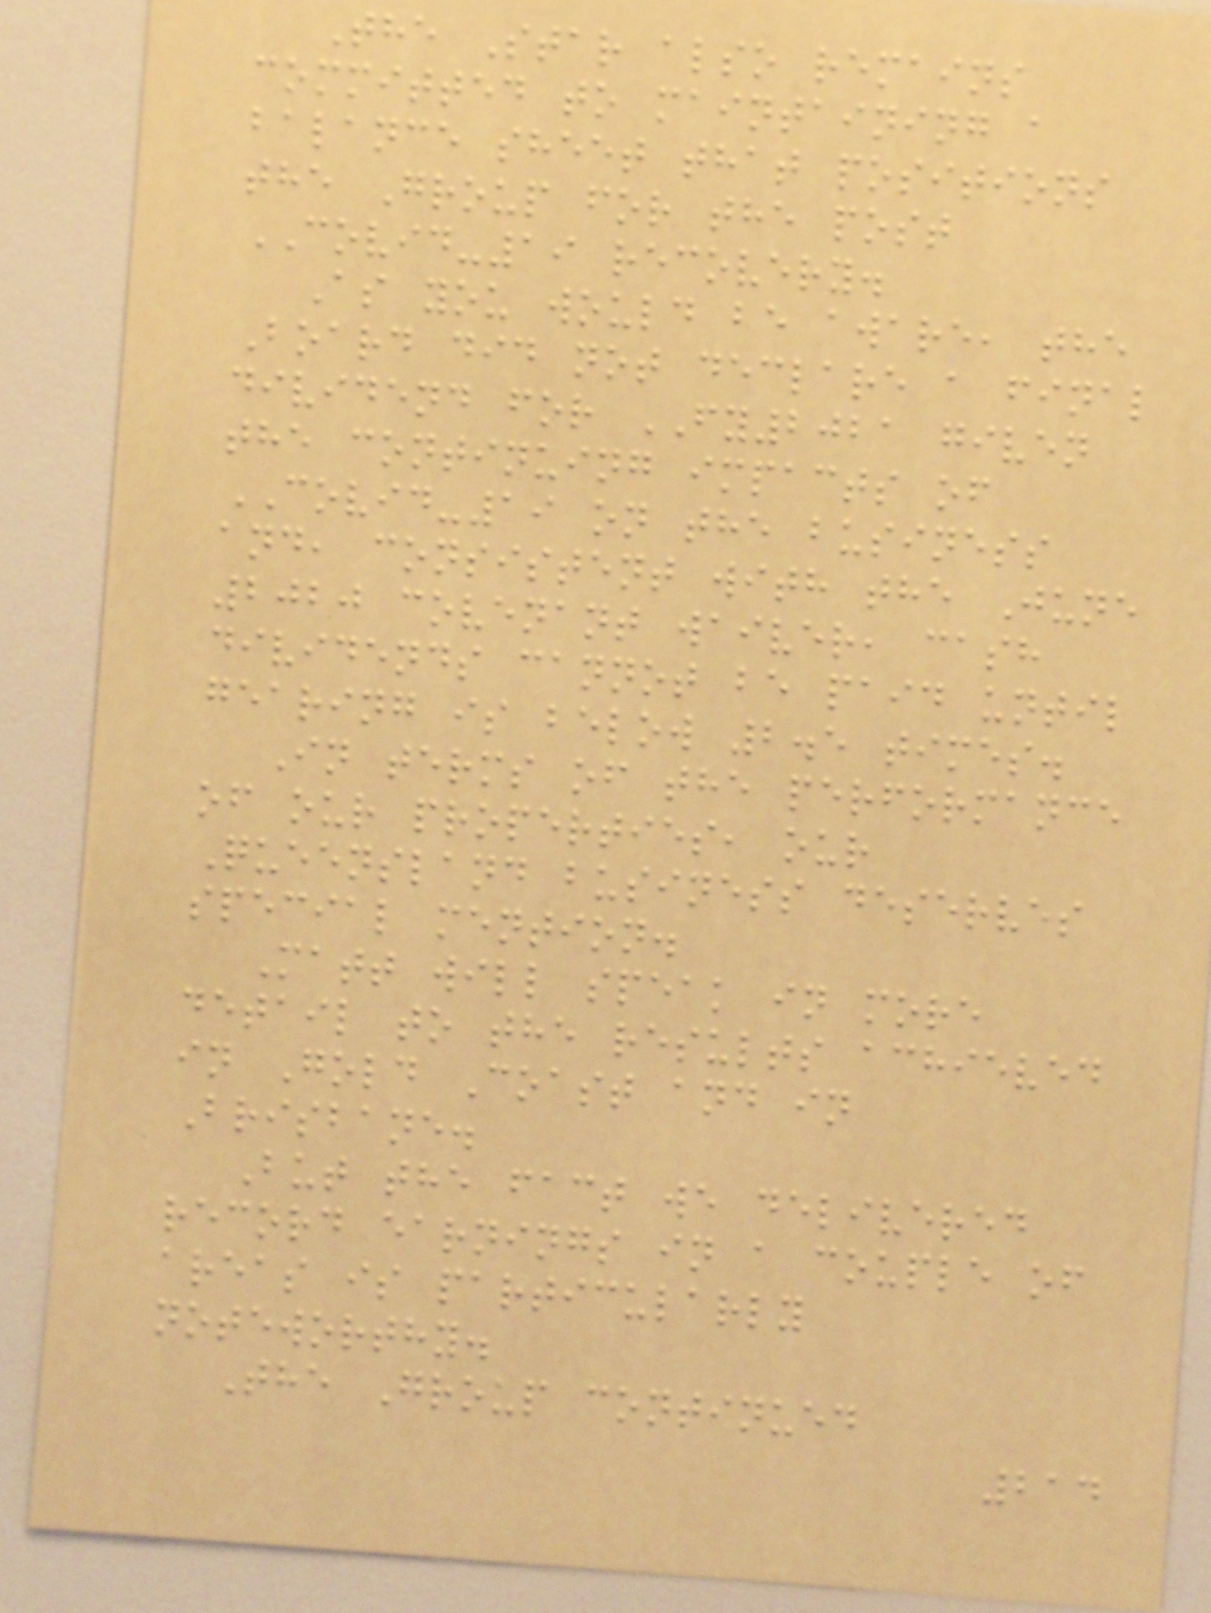The Star also remains
committed to maintaining a
balance sheet that positions
the Group for the post
COVID-19 recovery.
As you would be aware, the
Board did not declare a final
dividend for FY2021 given
the continuing impacts of
COVID-19 on the business
and, consistent with the June
2020 covenant waiver, cash
dividends cannot be paid until
gearing is below 2.5 times.
In terms of the performance
of our properties, our
Queensland business deserves
special mention.
Matt will speak in more
detail to the results achieved
in Gold Coast and in
Brisbane.
But the fact we delivered
record earnings in a couple of
areas is particularly
noteworthy.
The Group continued
214
